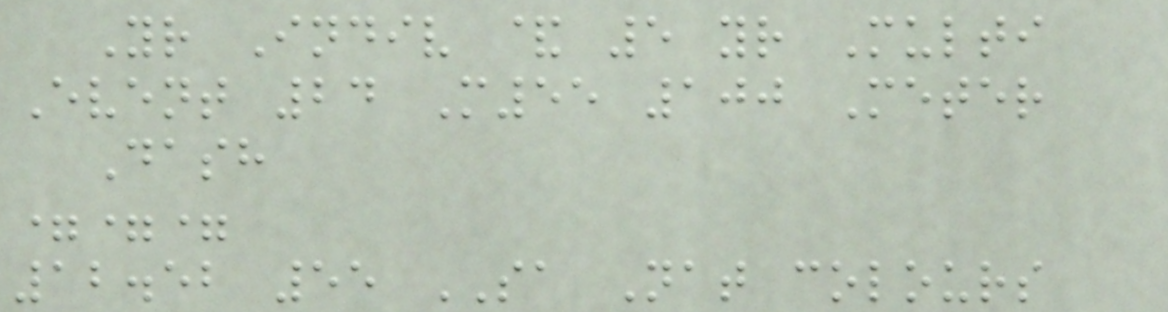Yr Indiv & 5 yr Multi
Event 24 M55 100 Meter
Dash
===
12.52 55 SA Nat colours
